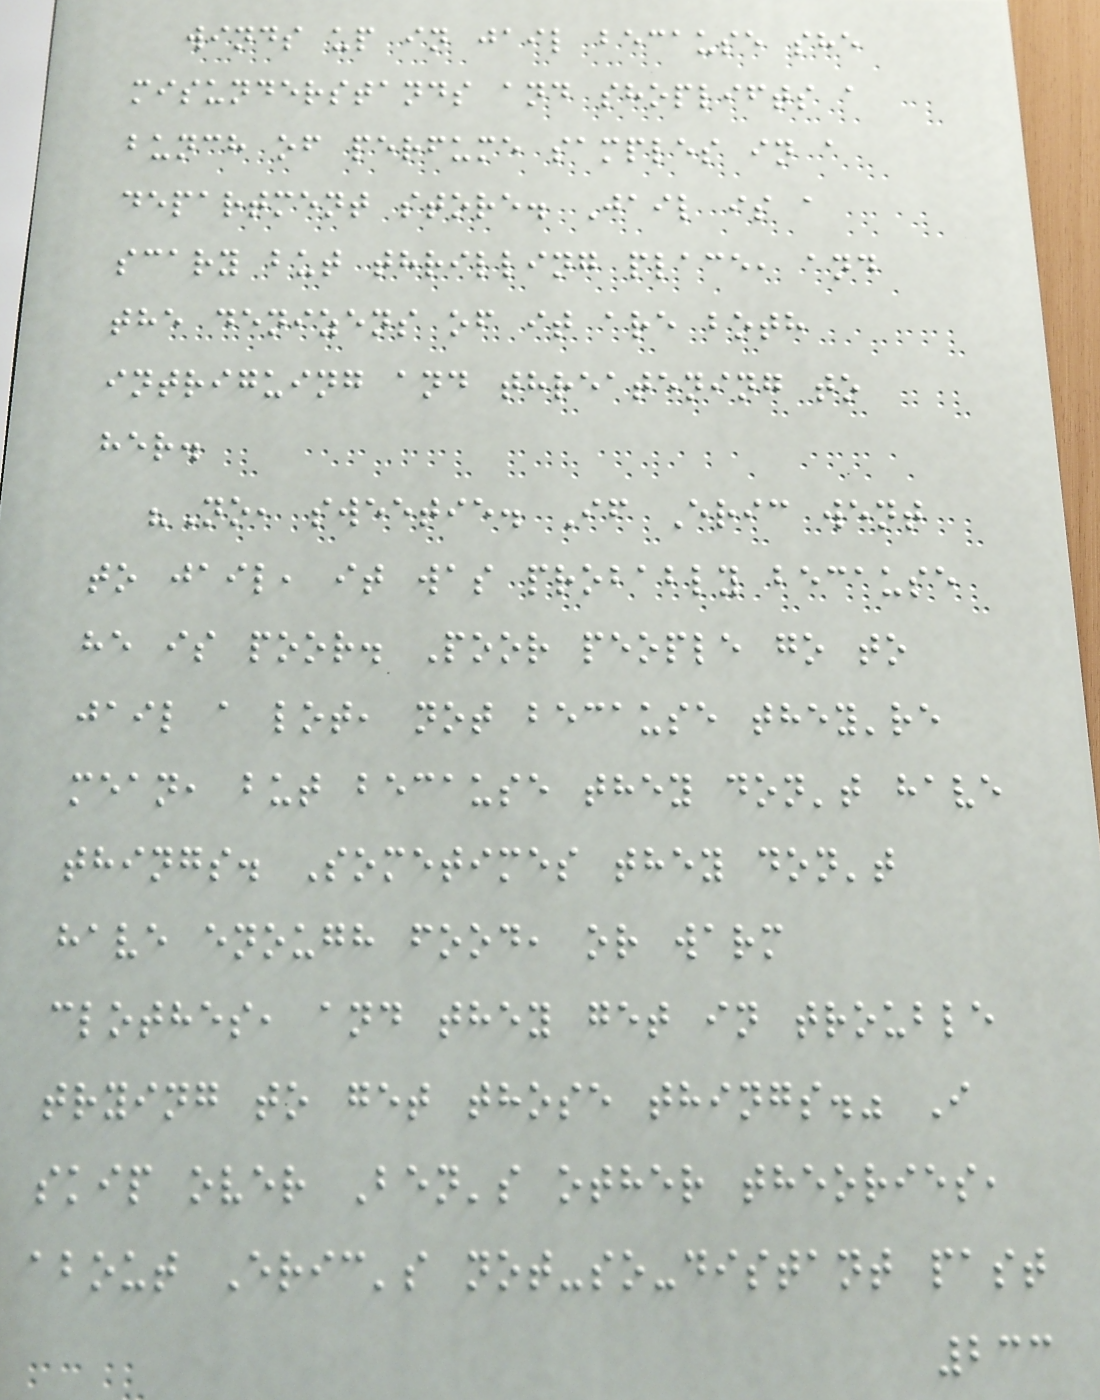winds up in jail because she
misunderstands and shoplifts a
bunch of perfume samples in a
department store. Jail is a
scary but thrilling place, and
the denizens of it are both
intriguing and threatening to
her.
"No, sweetie. If Eric went
to jail, it was probably because
he is poor. Poor people go to
jail a lot, not because they're
mean, but because they don't have
things. Sometimes they don't
have enough food, or warm
clothes, and they get in trouble
trying to get those things." I
skip over Ben's other theories,
about Eric's not-so-distant past
233
